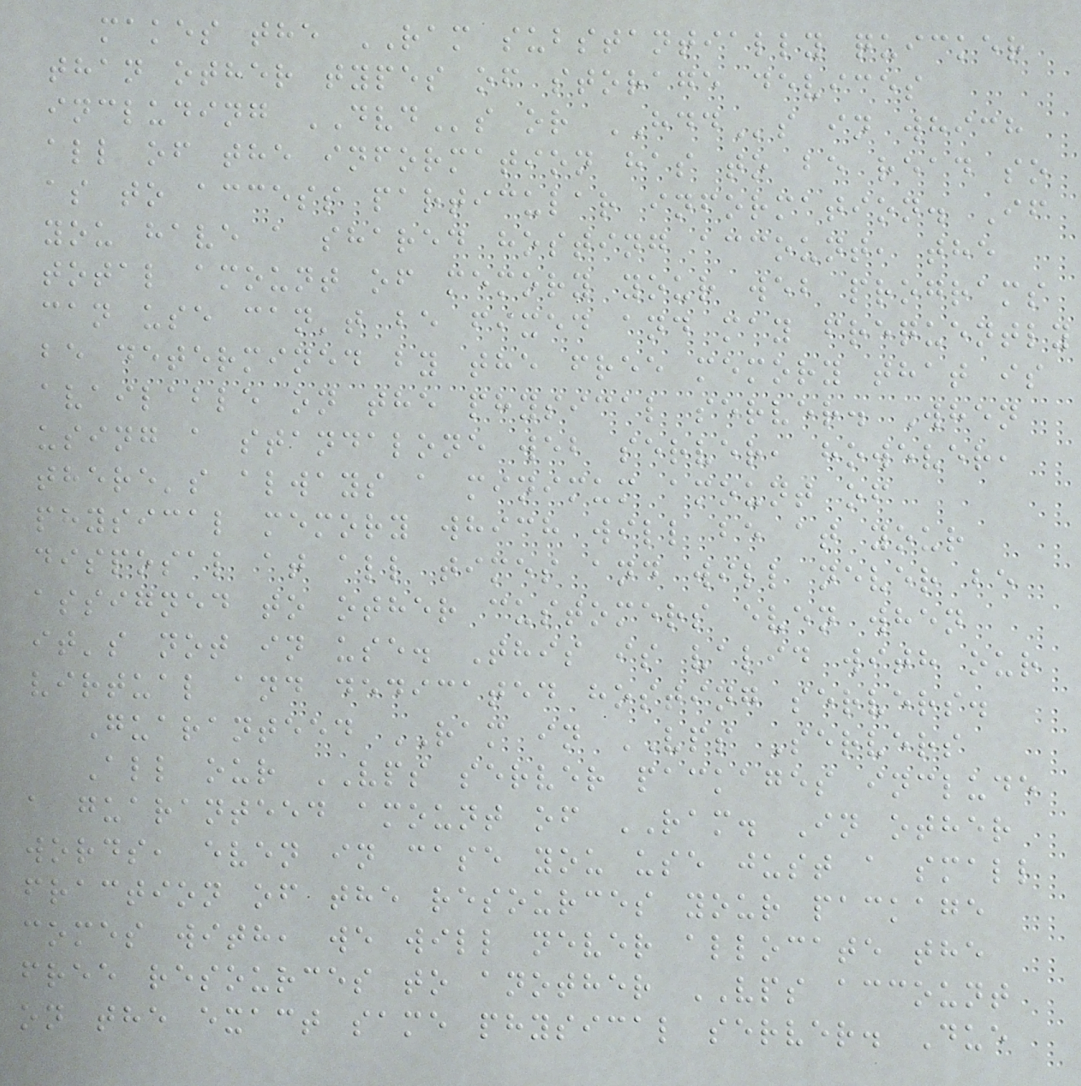makes the RAM substantially quicker
than other types of storage devices
including DVDs or HDDs in which
all of the information has to be read so
as to access particular information. If
you have a shared hosting account, the
total amount of memory your web programs
can use can't be fixed and may frequently
be determined by the free memory that is
available on the physical server. When
using a standalone web server, however,
there's always a minimum amount of
physical memory which will be at your
disposal at all times and will never be
assigned to other customers even when
it's not in use. This is valid with our
virtual and dedicated hosting servers.
Guaranteed RAM in VPS Servers
All our VPS server packages include
a guaranteed amount of RAM. In other
words, even in case you use just a small
fraction of the resources your package
comes with, we will never allocate the
free resources to another VPS account
on the exact same physical server. Due
